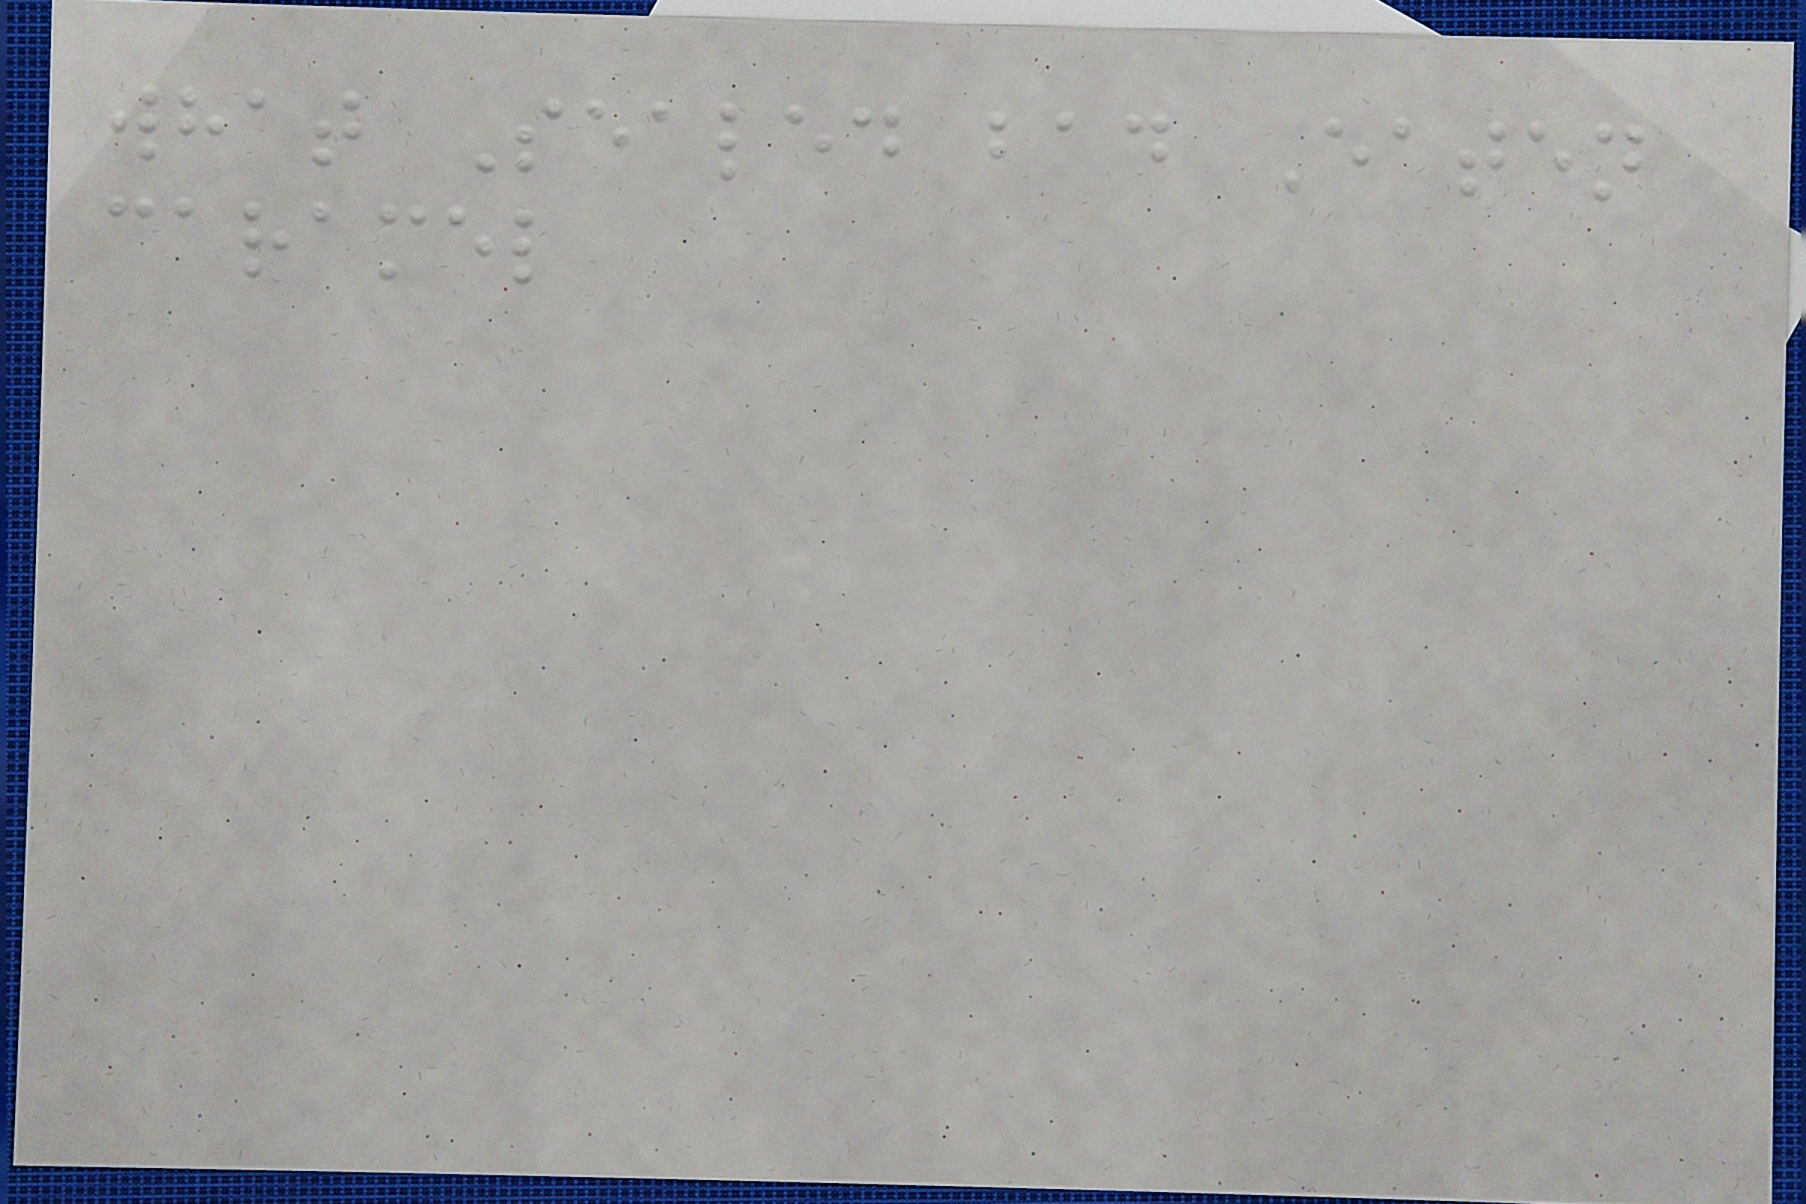what Sealed bad Eaten
caramel
